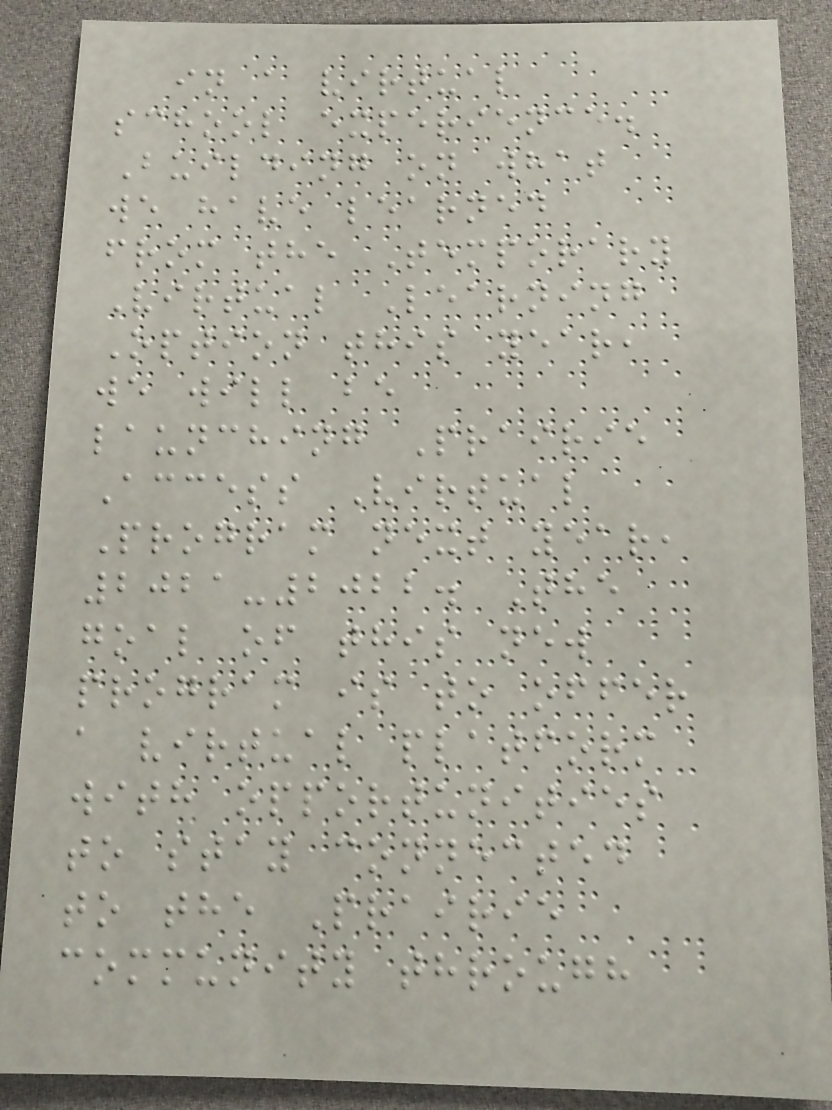in a virtual
school experience.
Building on what
we have learned
from the Temporary
Virtual Learning
Option this year,
we will be
launching Prairie
Access Virtual
Program next year,
2021-2022. The
goal of this new
program is to offer
a virtual platform
with opportunities
to stay connected
to the Prairie
community through
